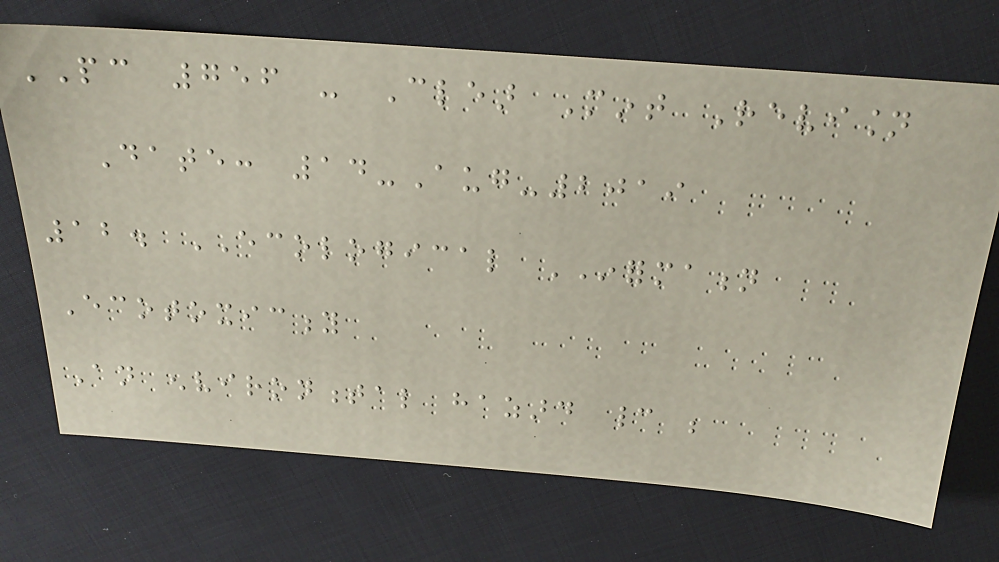PC 756 - Clear Mint Revision
Date: 14-Aug-2019
12. ECOLOGICAL INFORMATION
Ecotoxicity
An environmental hazard cannot be
